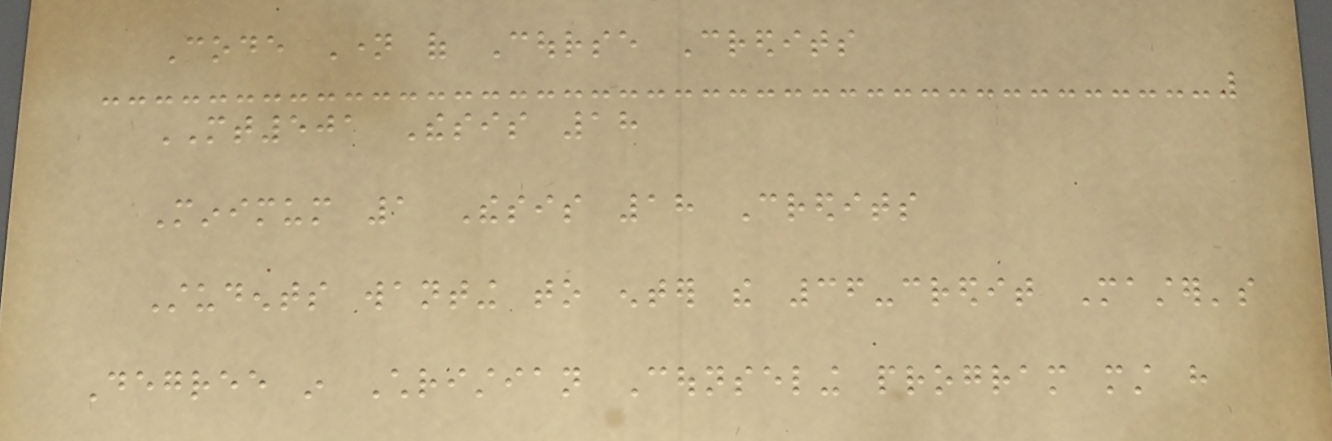Code Name of Course Credits
MT501 Thesis 18
Minimum 1 Thesis 18 Credits
Students wanting to enter the 36-credit Master's
Degree in Christian Counseling program must have
